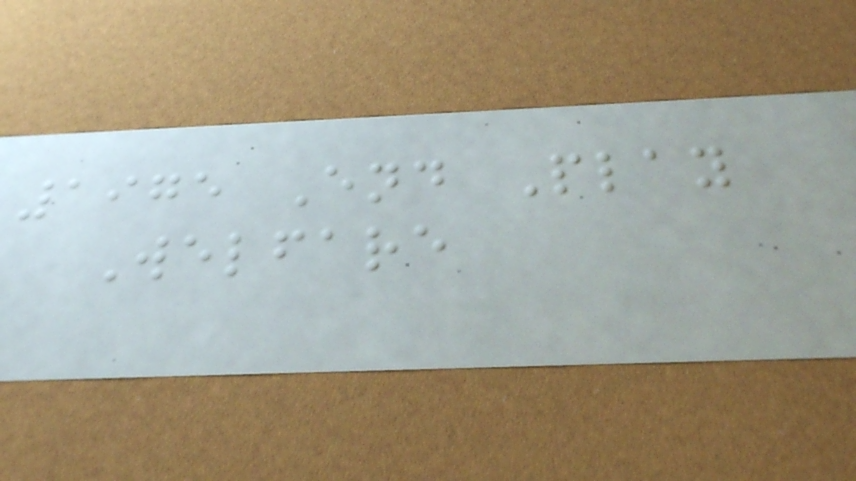1975 End Play
Welfare
